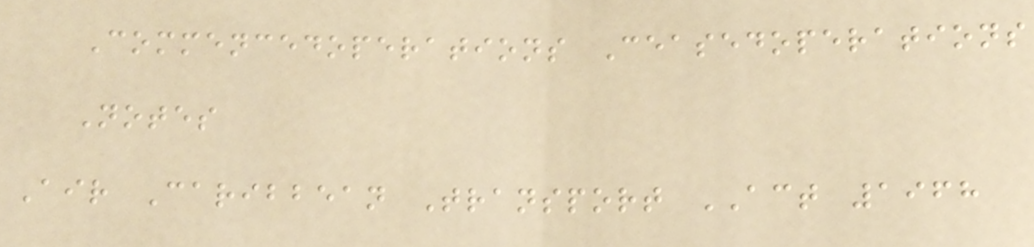Commencedoperations Ceasedoperations
Notes
Air Caribbean Transport ACT 1968
